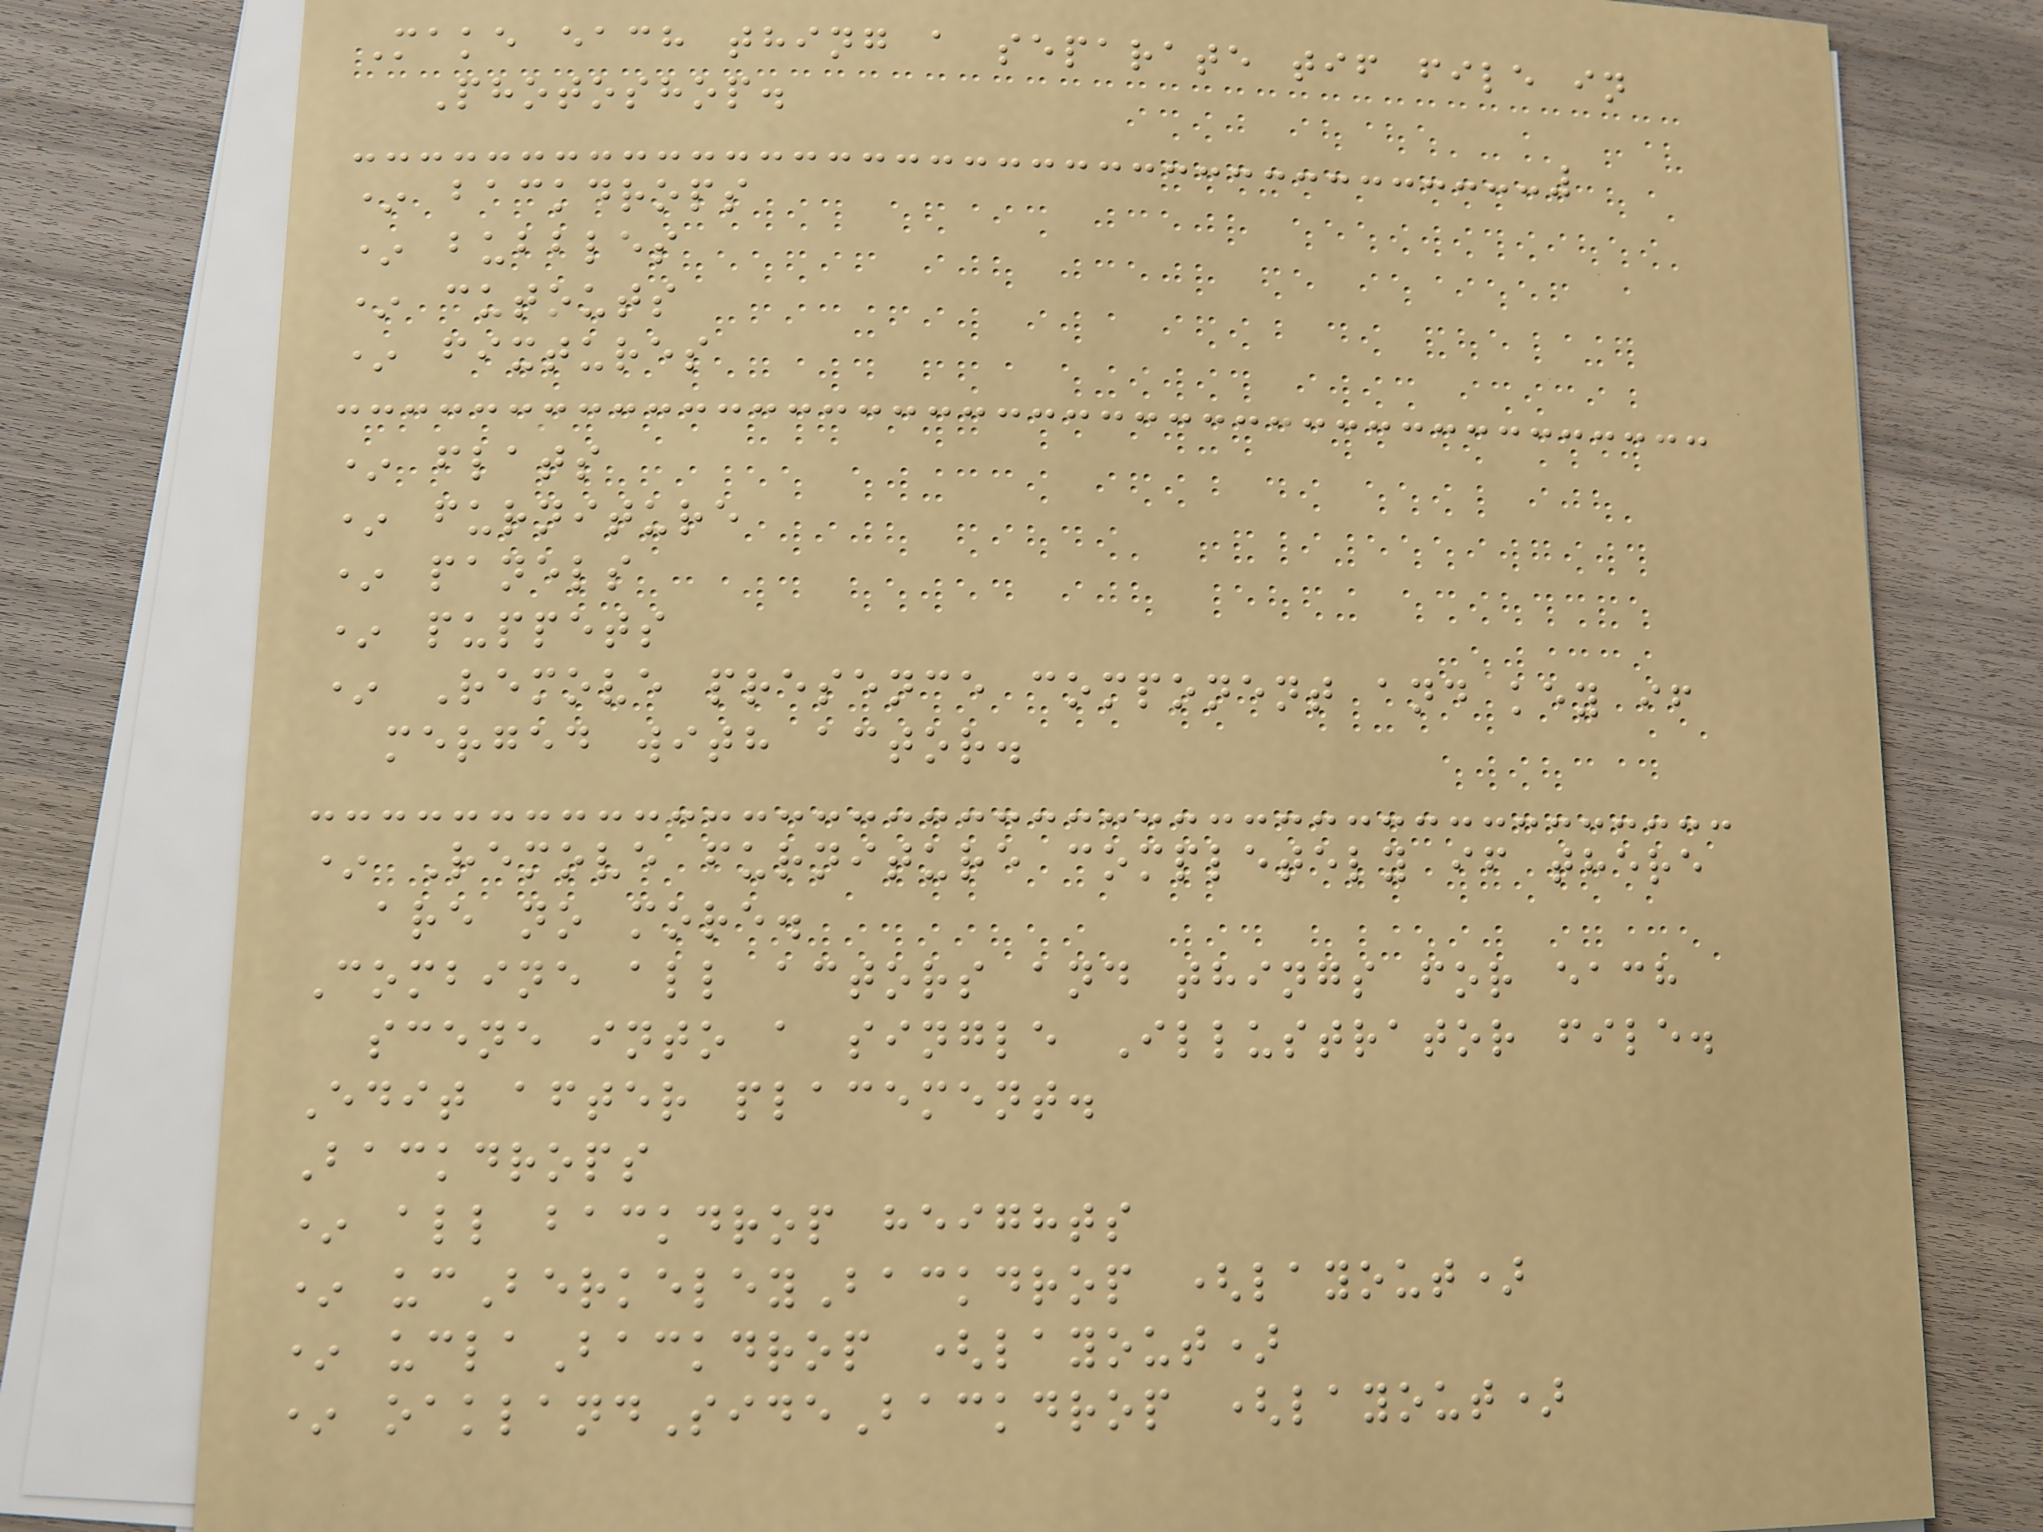Make each thing a separate tif file in
Photoshop.
* backdrops
* bubbles
* cutouts
* fixtures
* flats
* furniture
* panels
* puppets
* Remove presence component and key if
merged with actor.
* Remove furniture completely if there
are no more.
Combine all actors and things for each
scene into a single Illustrator file.
Edit after placement.
Backdrops
* all backdrop heights
* ucBerkeleyBackdrop (layout)
* uclaBackdrop (layout)
* oaklandSideBackdrop (layout)
